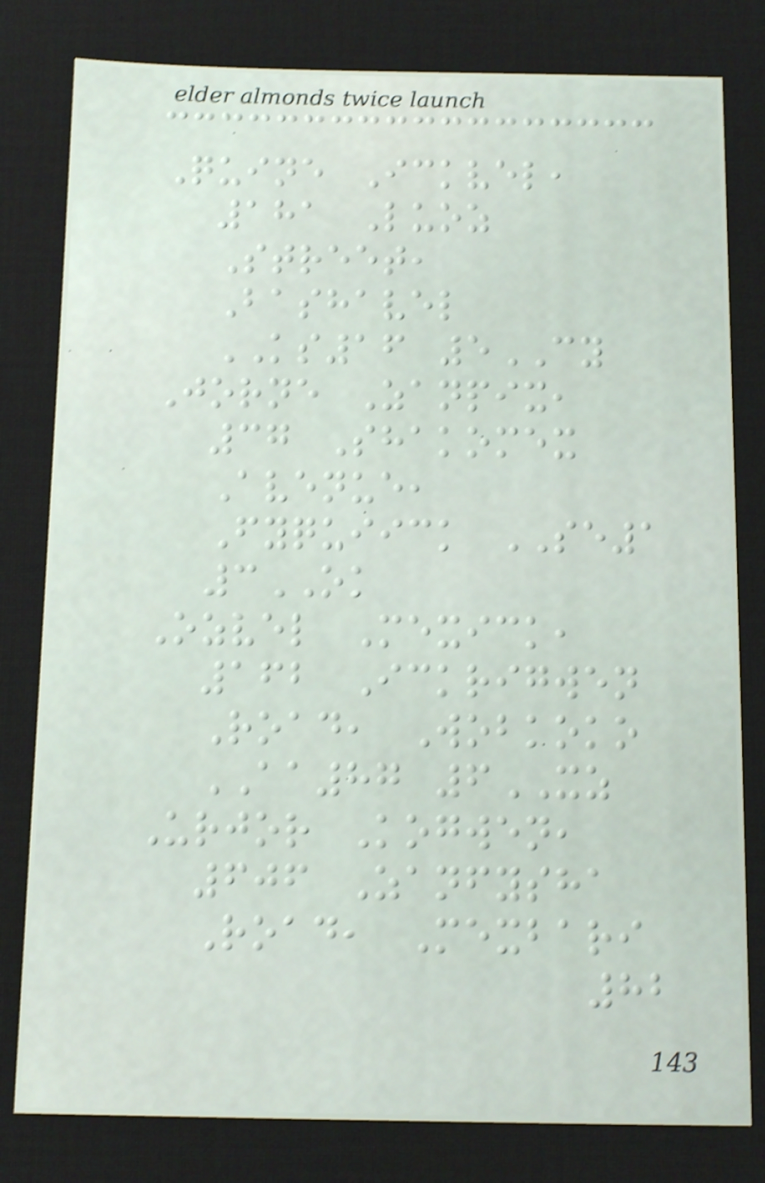Quine Ickvel,
181 Luoz
Street,
Bashavel
KS16 5CY
Jorne Zanpix,
37 Shakomex
Avenue,
Fyquiick SE1
3OK
Ozvel Mexick,
162 Ickrigwen
Road, Wobkoko
AA87 6XZ
Urjor Kogwen,
606 Zanfysha
Road, Mexbari
82
